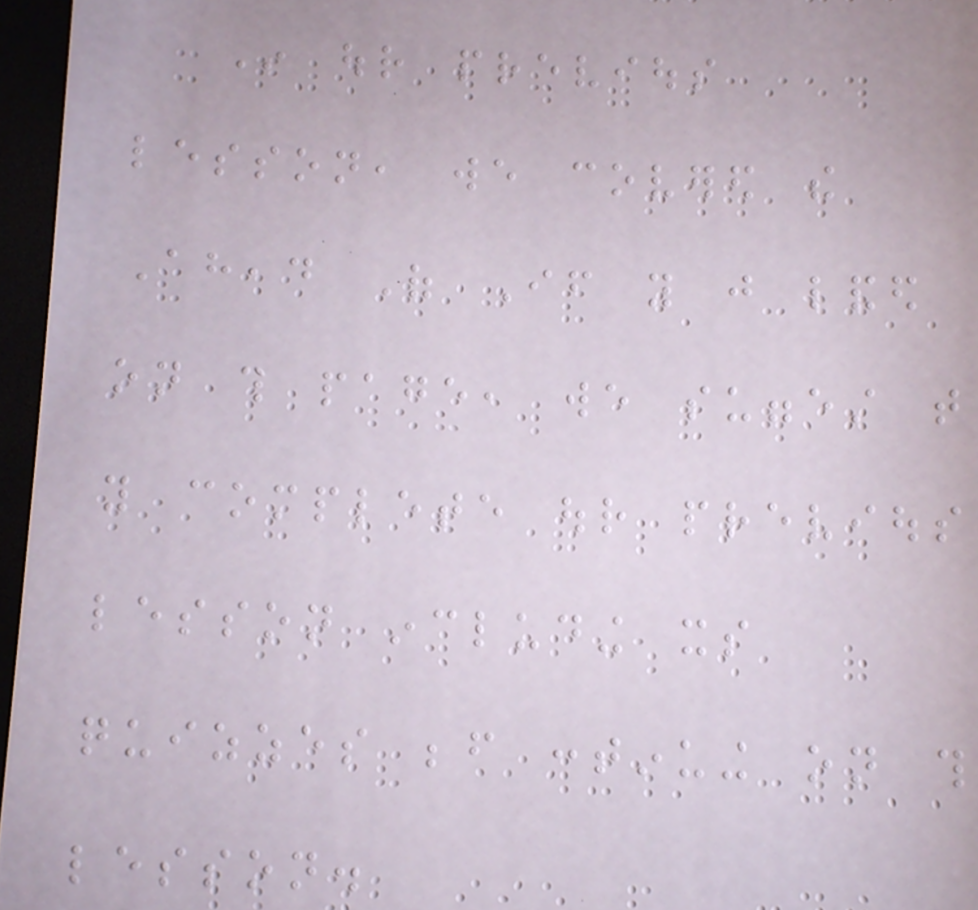In our previous
lesson, we covered the
Ahead Of If you just landed
on this page, we suggest that
you complete our previous
lesson including its
quizzes before continuing on this
lesson.
